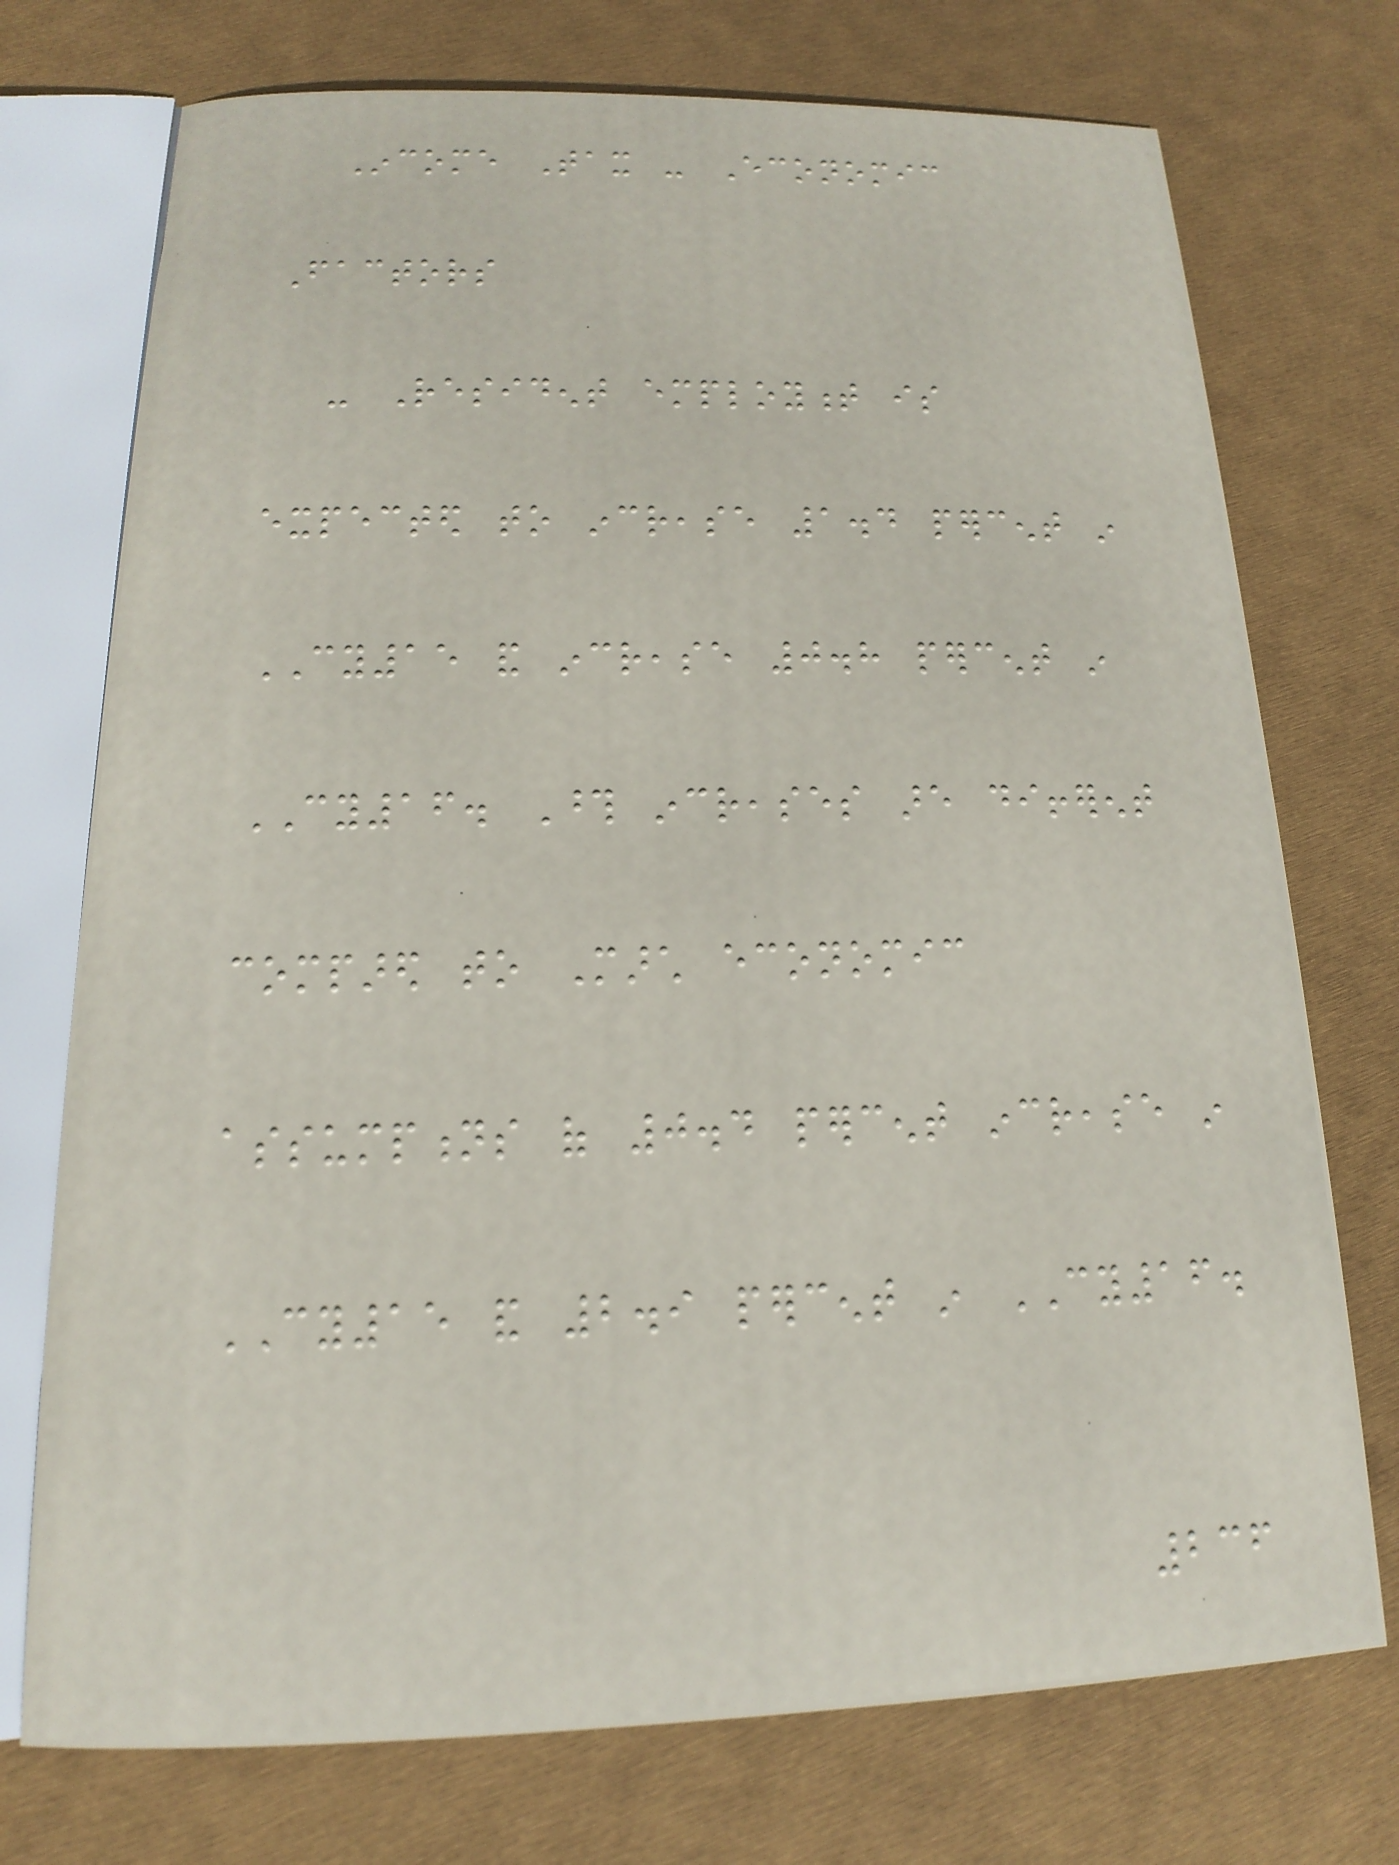Income Tax - Economic
Factors
- Resident employment is
expected to increase 1.4 percent in
CY15 and increase 0.8 percent in
CY16. Those increases are different
compared to March economic
assumptions of 0.4 percent increase in
CY15 and 2.9 percent in CY16.
236
